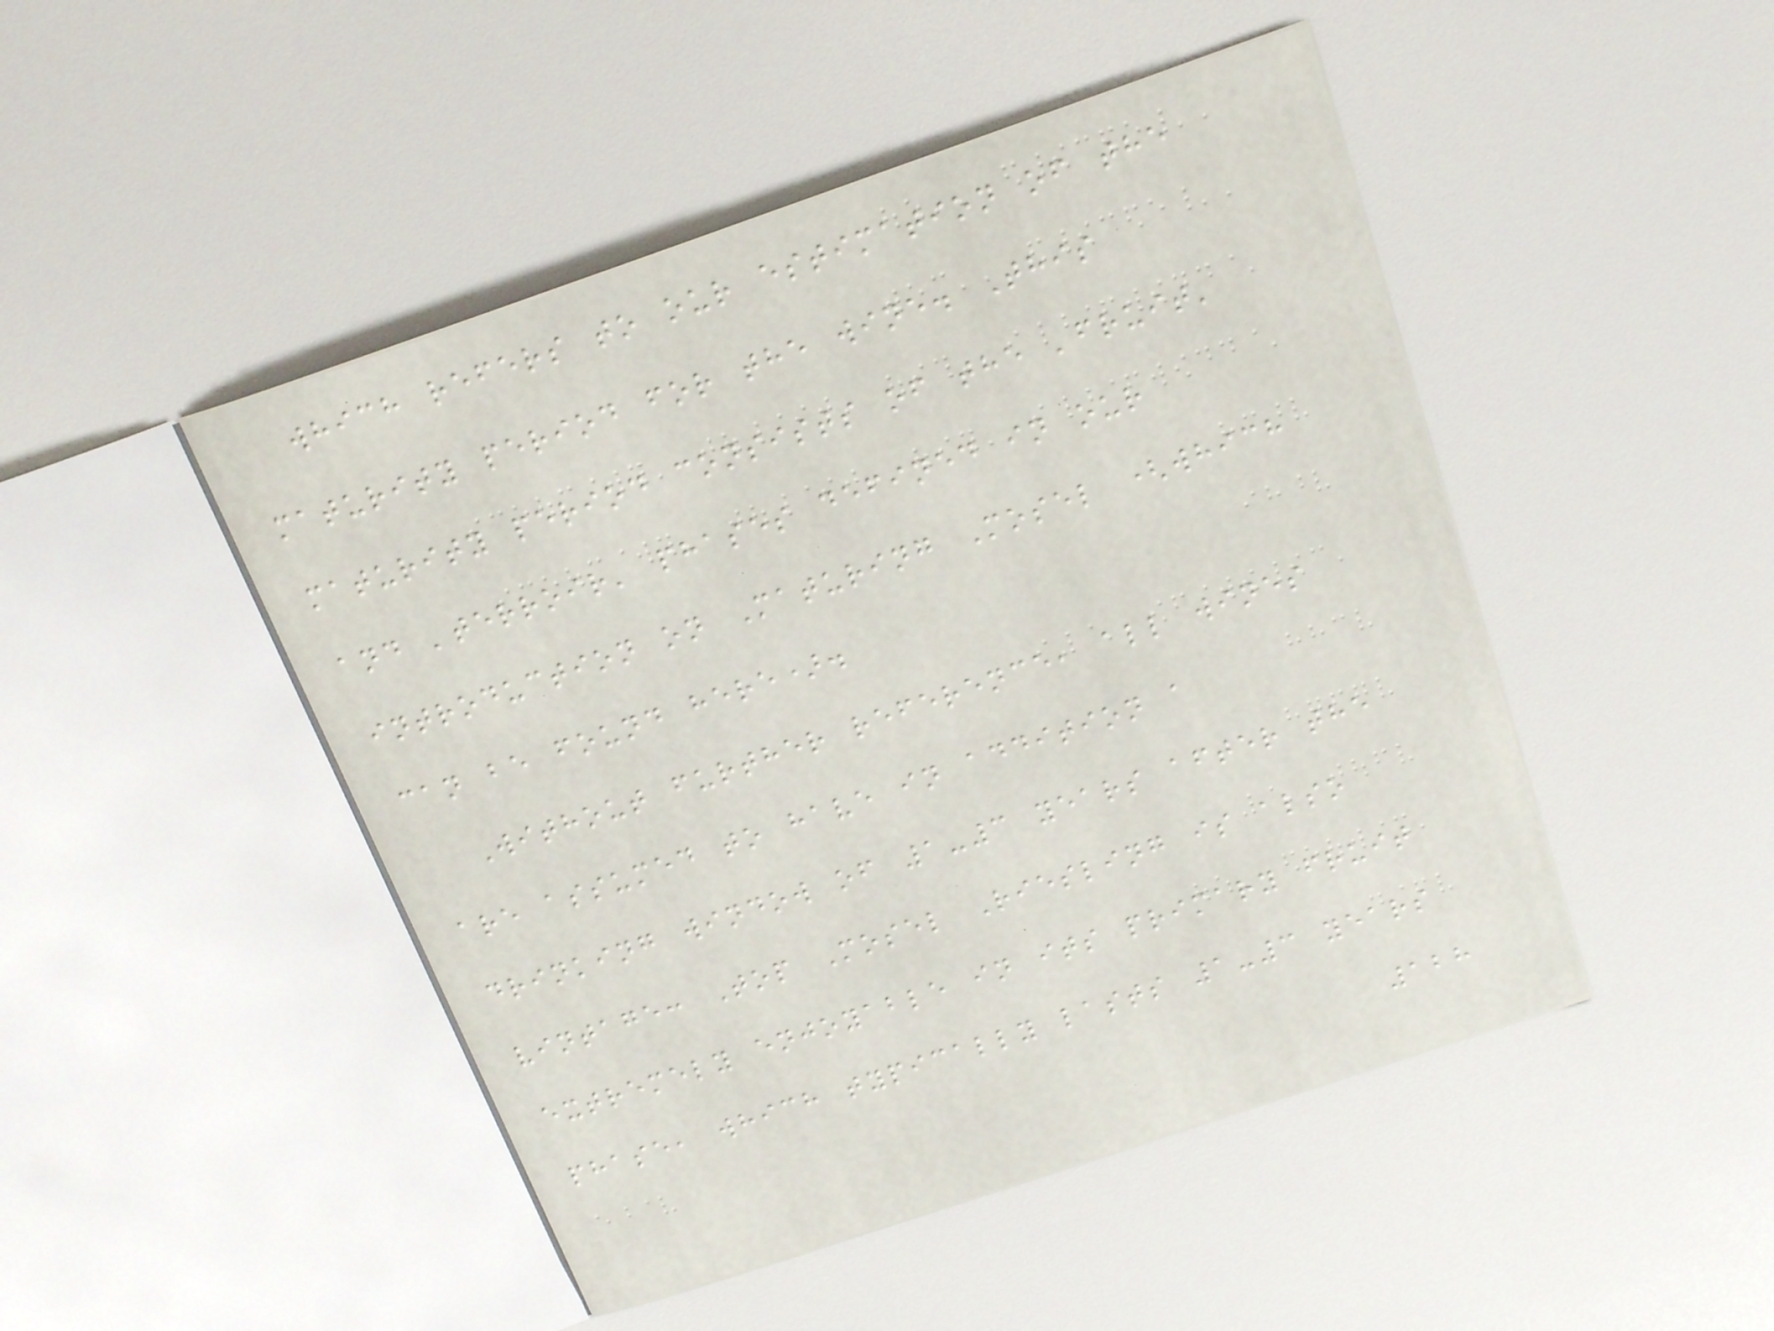which refers to our estimation of the
maturity period for the wine. This
maturity period consists of the 'fruit'
and 'terroir' phases defined in our
introduction on Maturing Mosel (which
can be found here).
Without further reference, all wines
are assumed to have in addition a
drinking window of 1-3 years after the
vintage: Top Mosel Riesling is also
extremely enjoyable in its primary fruit
phase, which typically lasts 1-3 years
128
